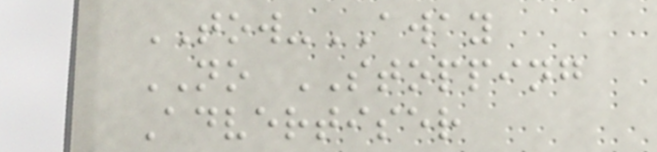TOW-AWAY
NO STOPPING
Advertiser
